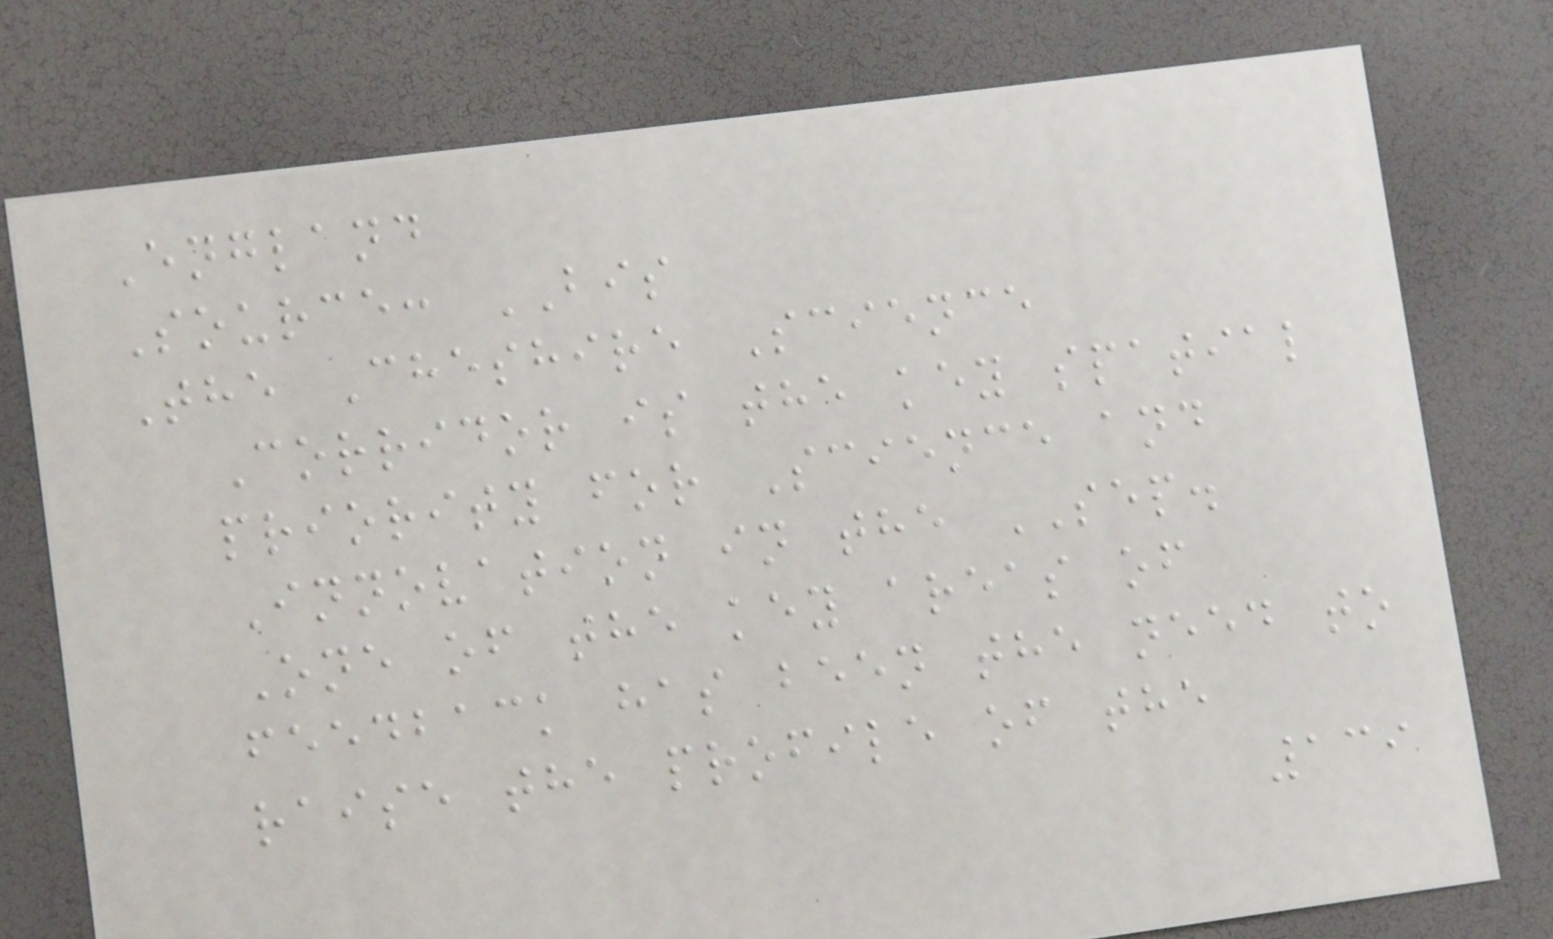England
Source: BIS
The Cheshire Science
Corridor is the key spatial
priority for Science and
Innovation in the SEP.
One of the key areas of
feedback has been the need to
raise the profile of the
139
